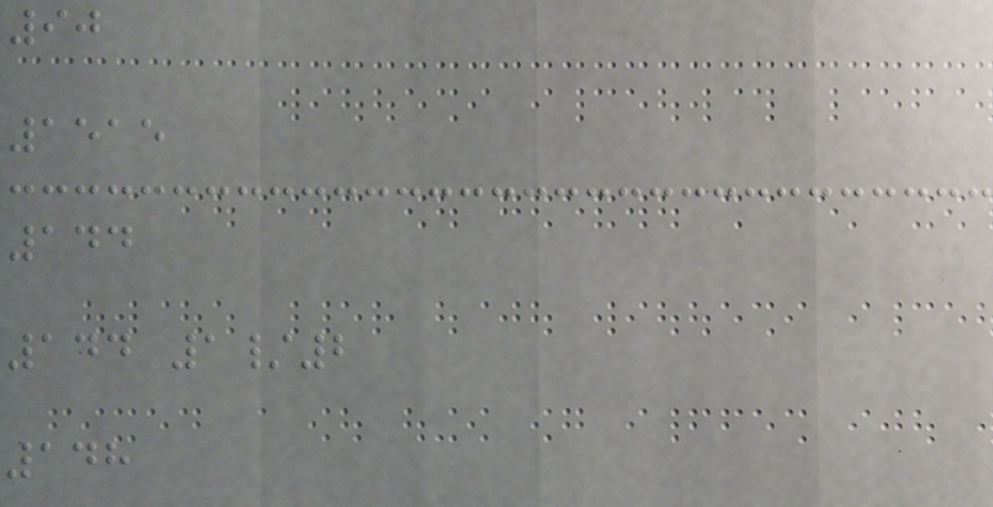90
1515
144
144 1/2
148
